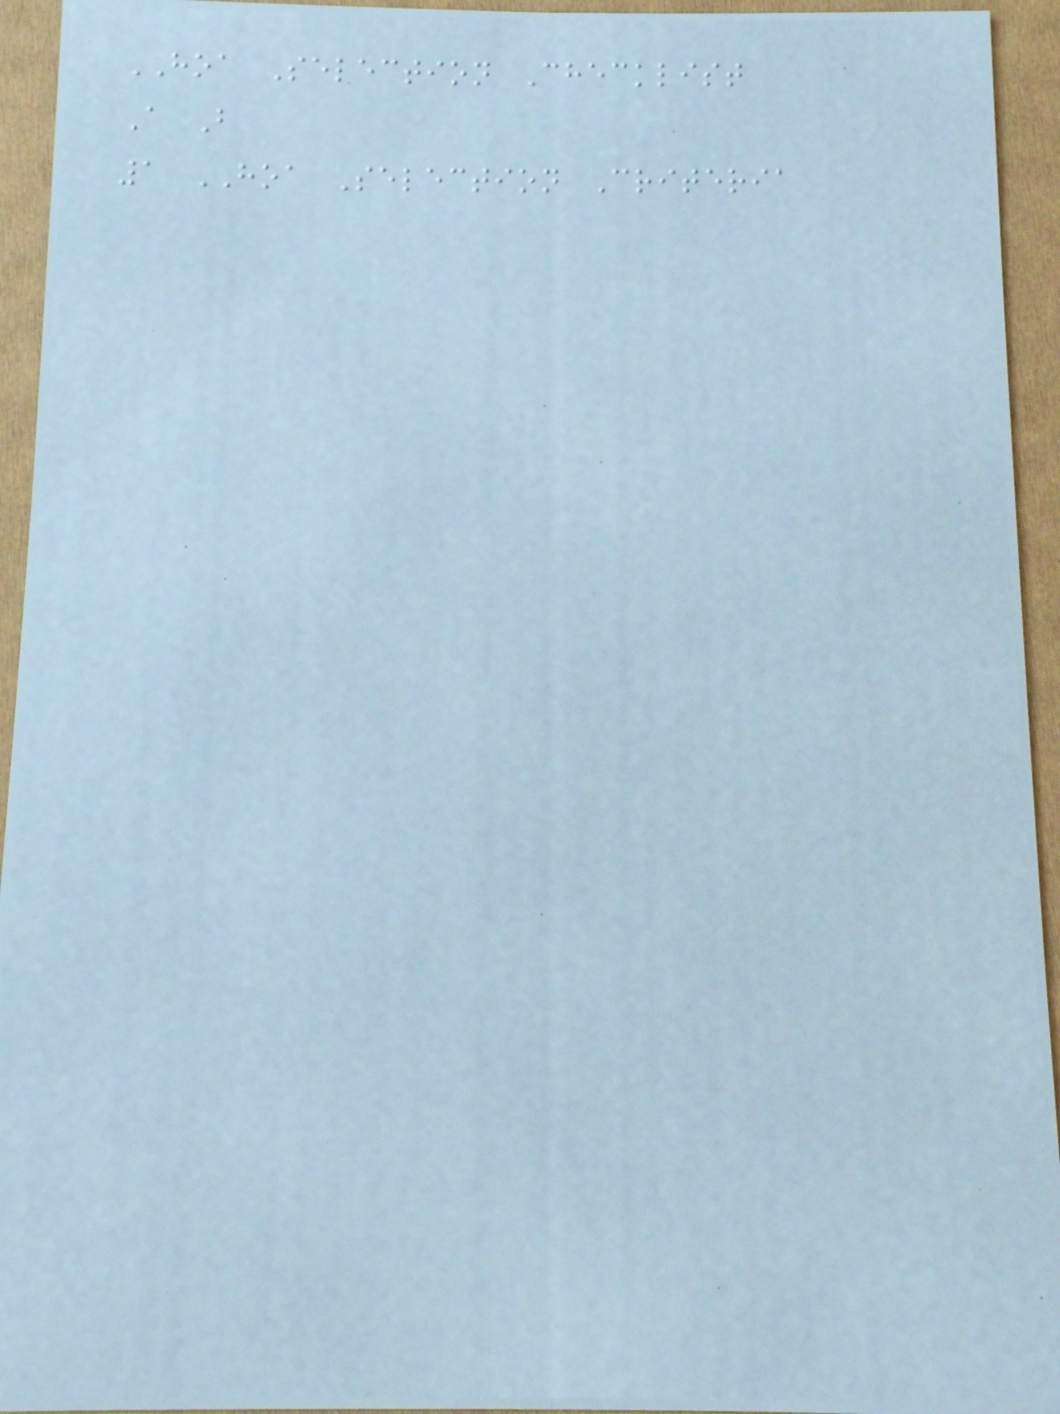HOA Selection Checklist
A B
1 HOA Selection Criteria
